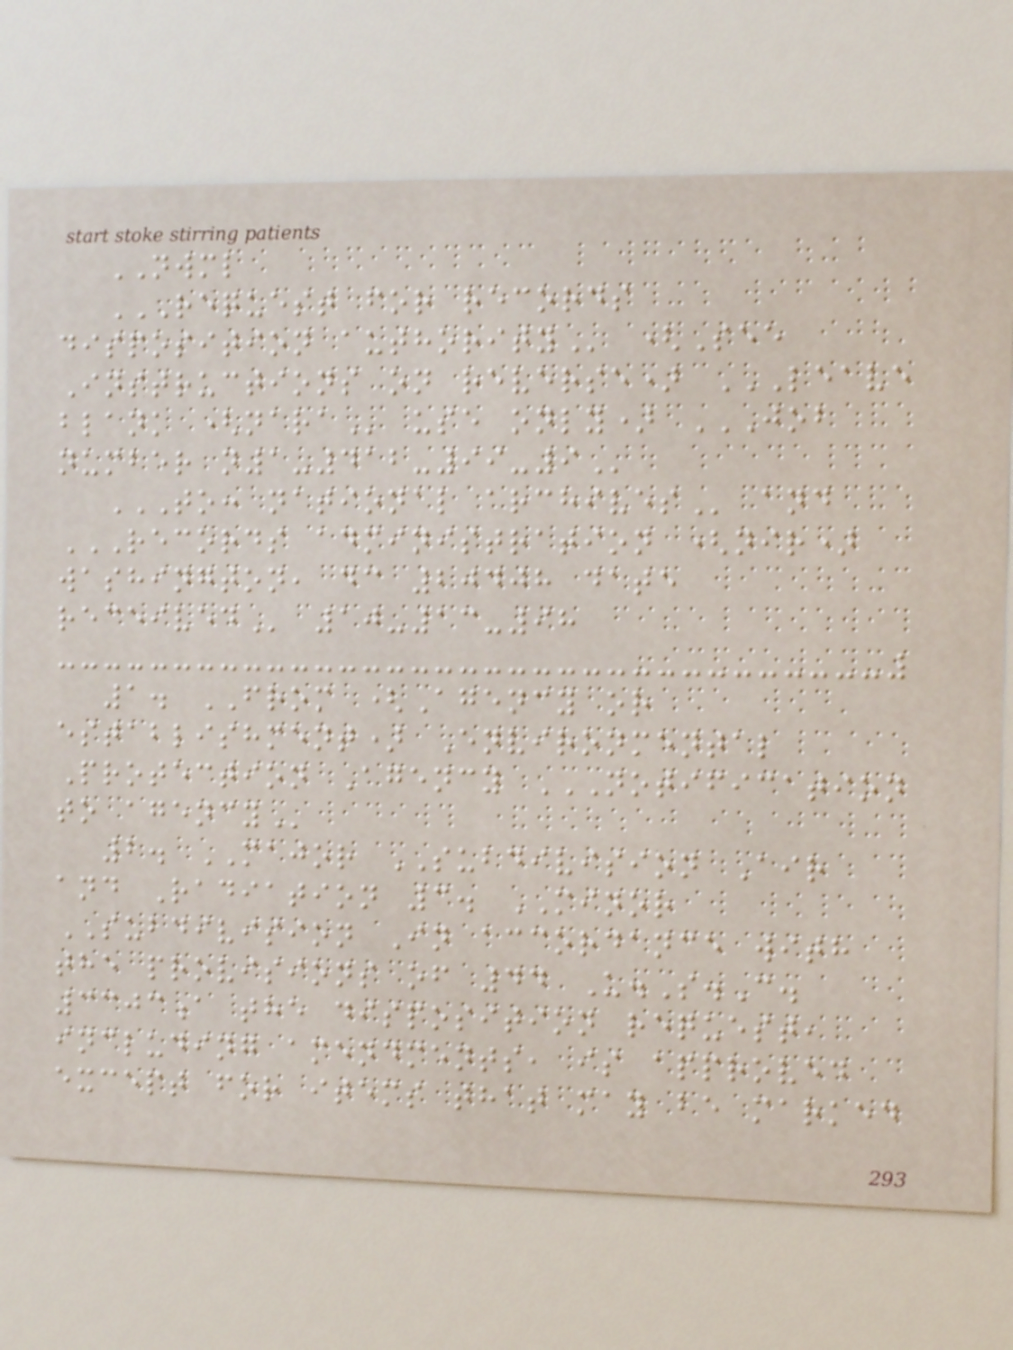NWML
REQUEST FOR RECORDS
DISPOSITION AUTHORITY (See
Instructions on reverse) LEAVE
BLANK (NARA use only) JOB
NUMBER N1-412-99-9
TO: NATIONAL ARCHIVES and
RECORDS ADMINISTRATION (NIR)
WASHINGTON, DC 20408 DATE
RECEIVED 10-13-98
1. FROM (Agency or
establishment) Environmental
Protection Agency NOTIFICATION
TO AGENCY
2. MAJOR SUBDIVISION Air
and Radiation 3. MINOR
SUBDIVISION In accordance with
the provisions of 44 U.S.C.
3303a the disposition request,
including amendments, is approved
except for items that may be marked
